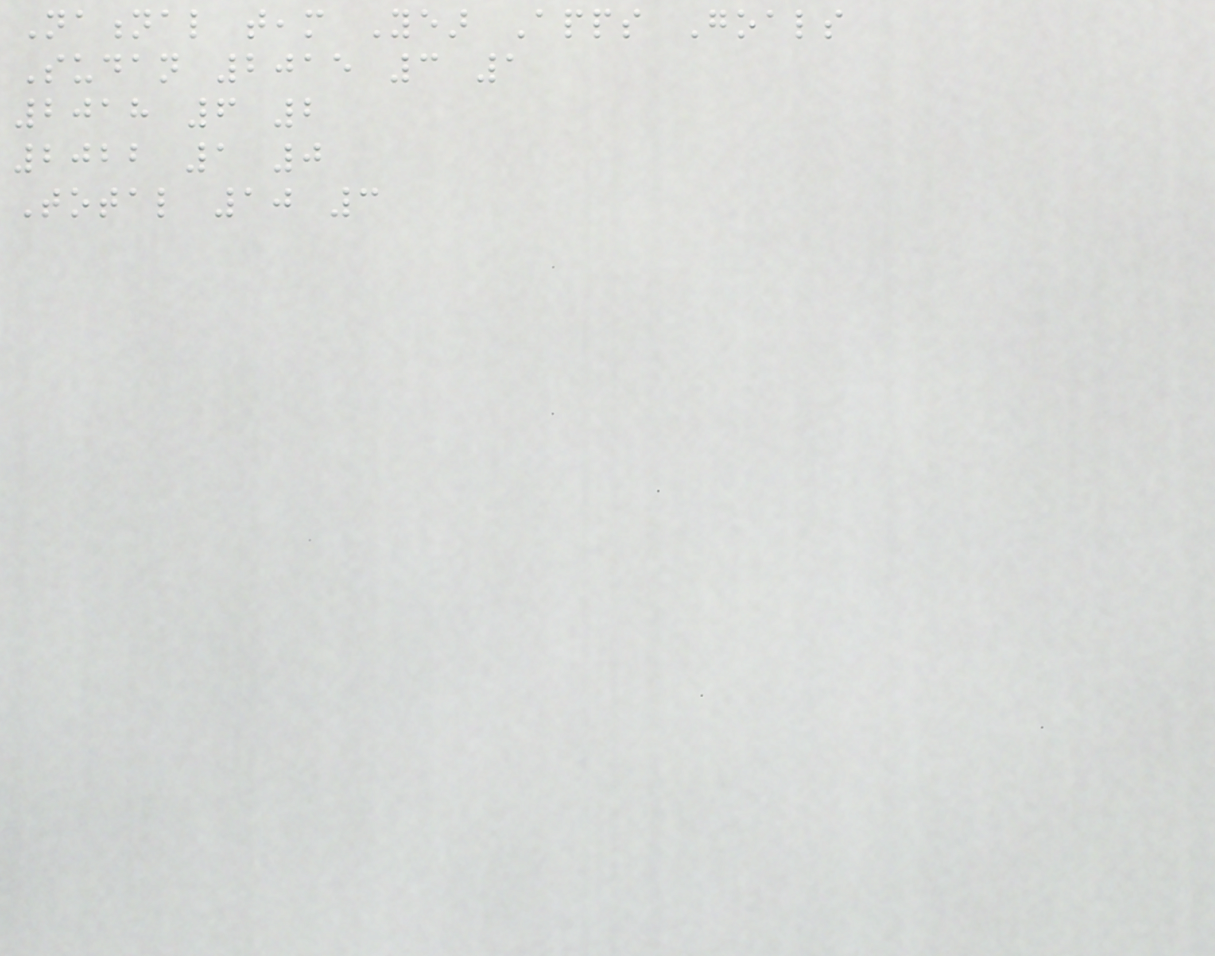National team Year Apps Goals
Sudan 2015 3 1
2018 6 2
2022 1 0
Total 10 3
